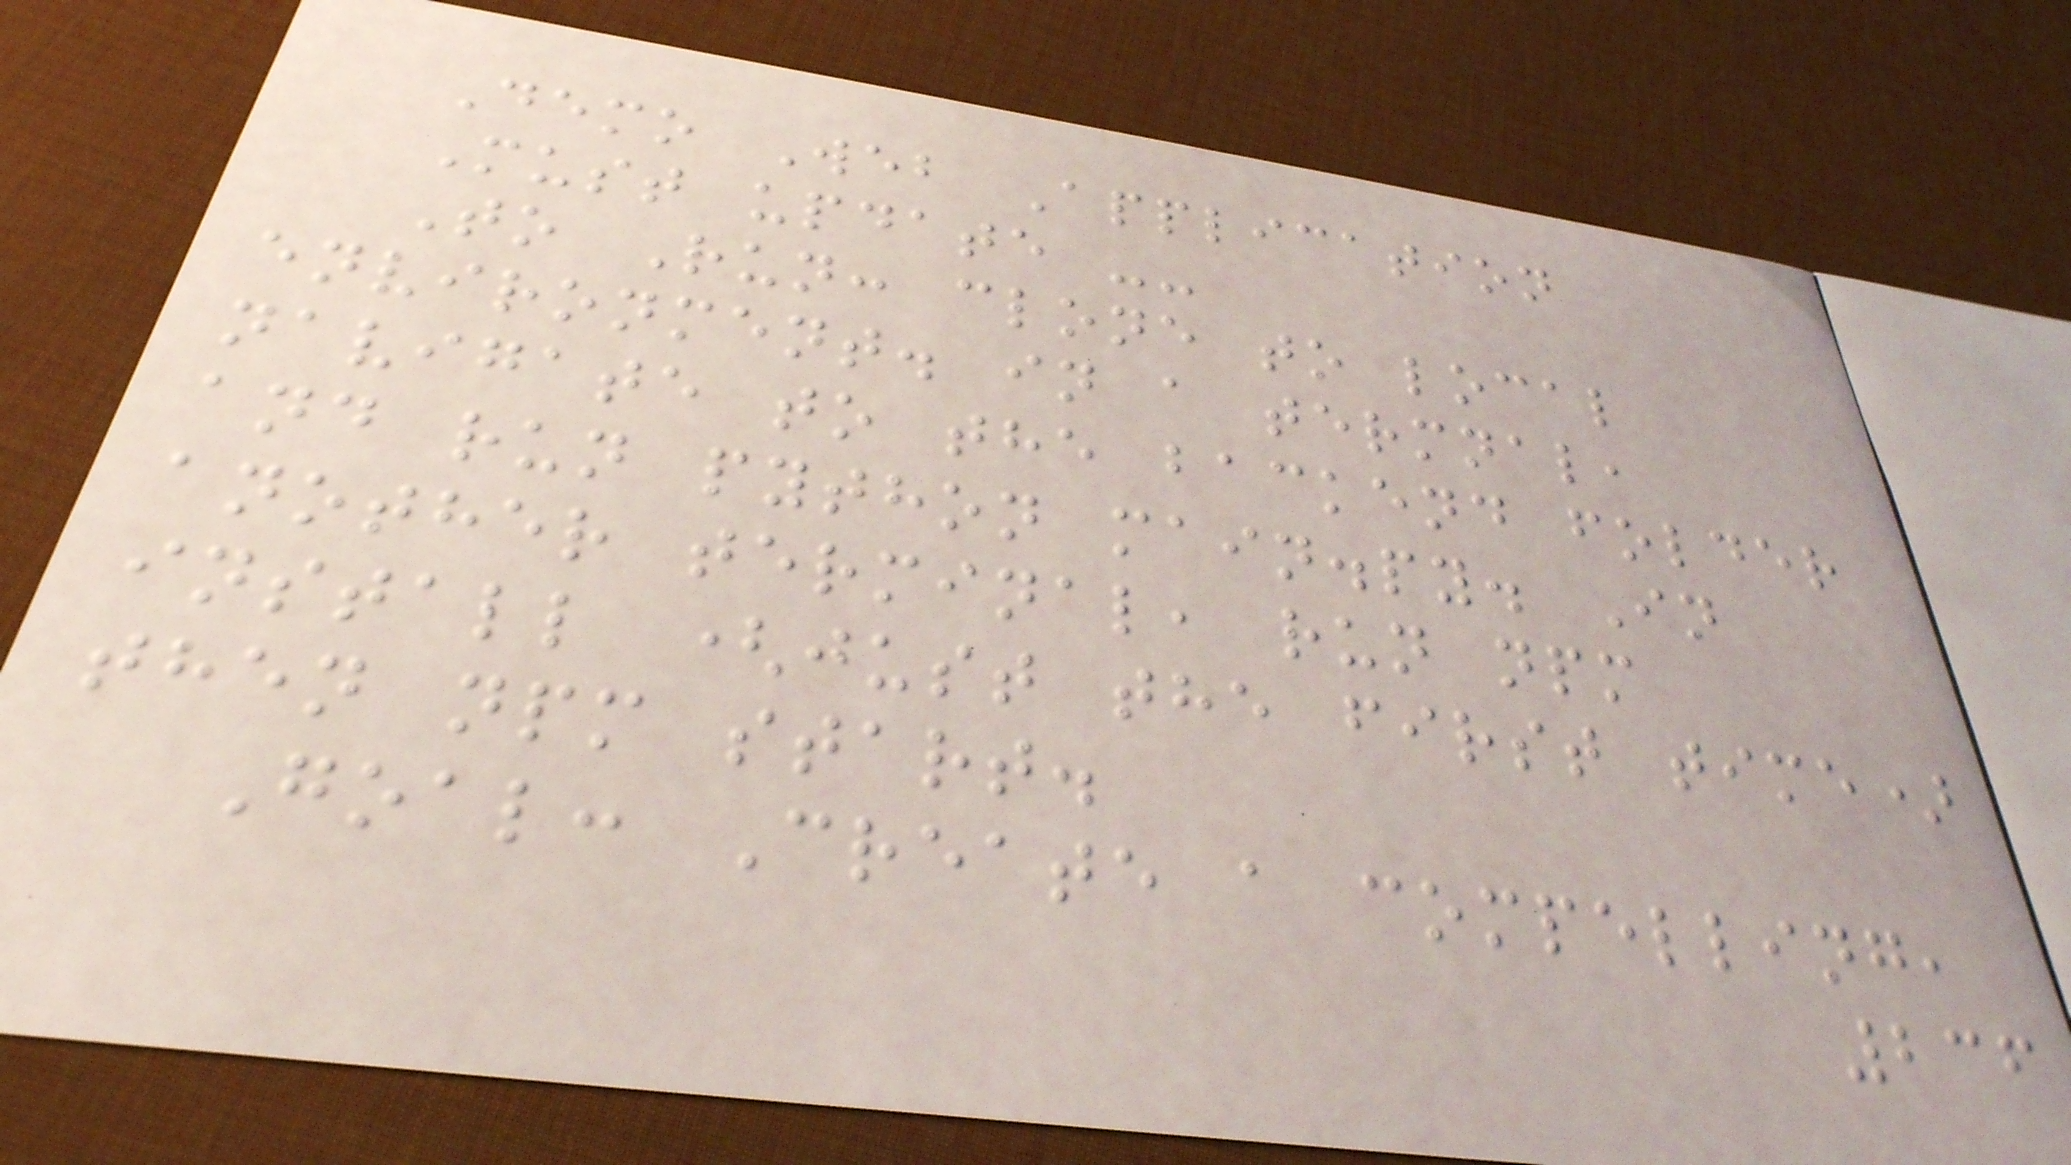Demo Web Application
Must update --
To Run: clone to local
environment. in a termnal,
navigate to the backend folder
and run python main.py. In
another terminal, run npm
install (just the first time)
then npm start.
Goal: Create a compelling,
236
